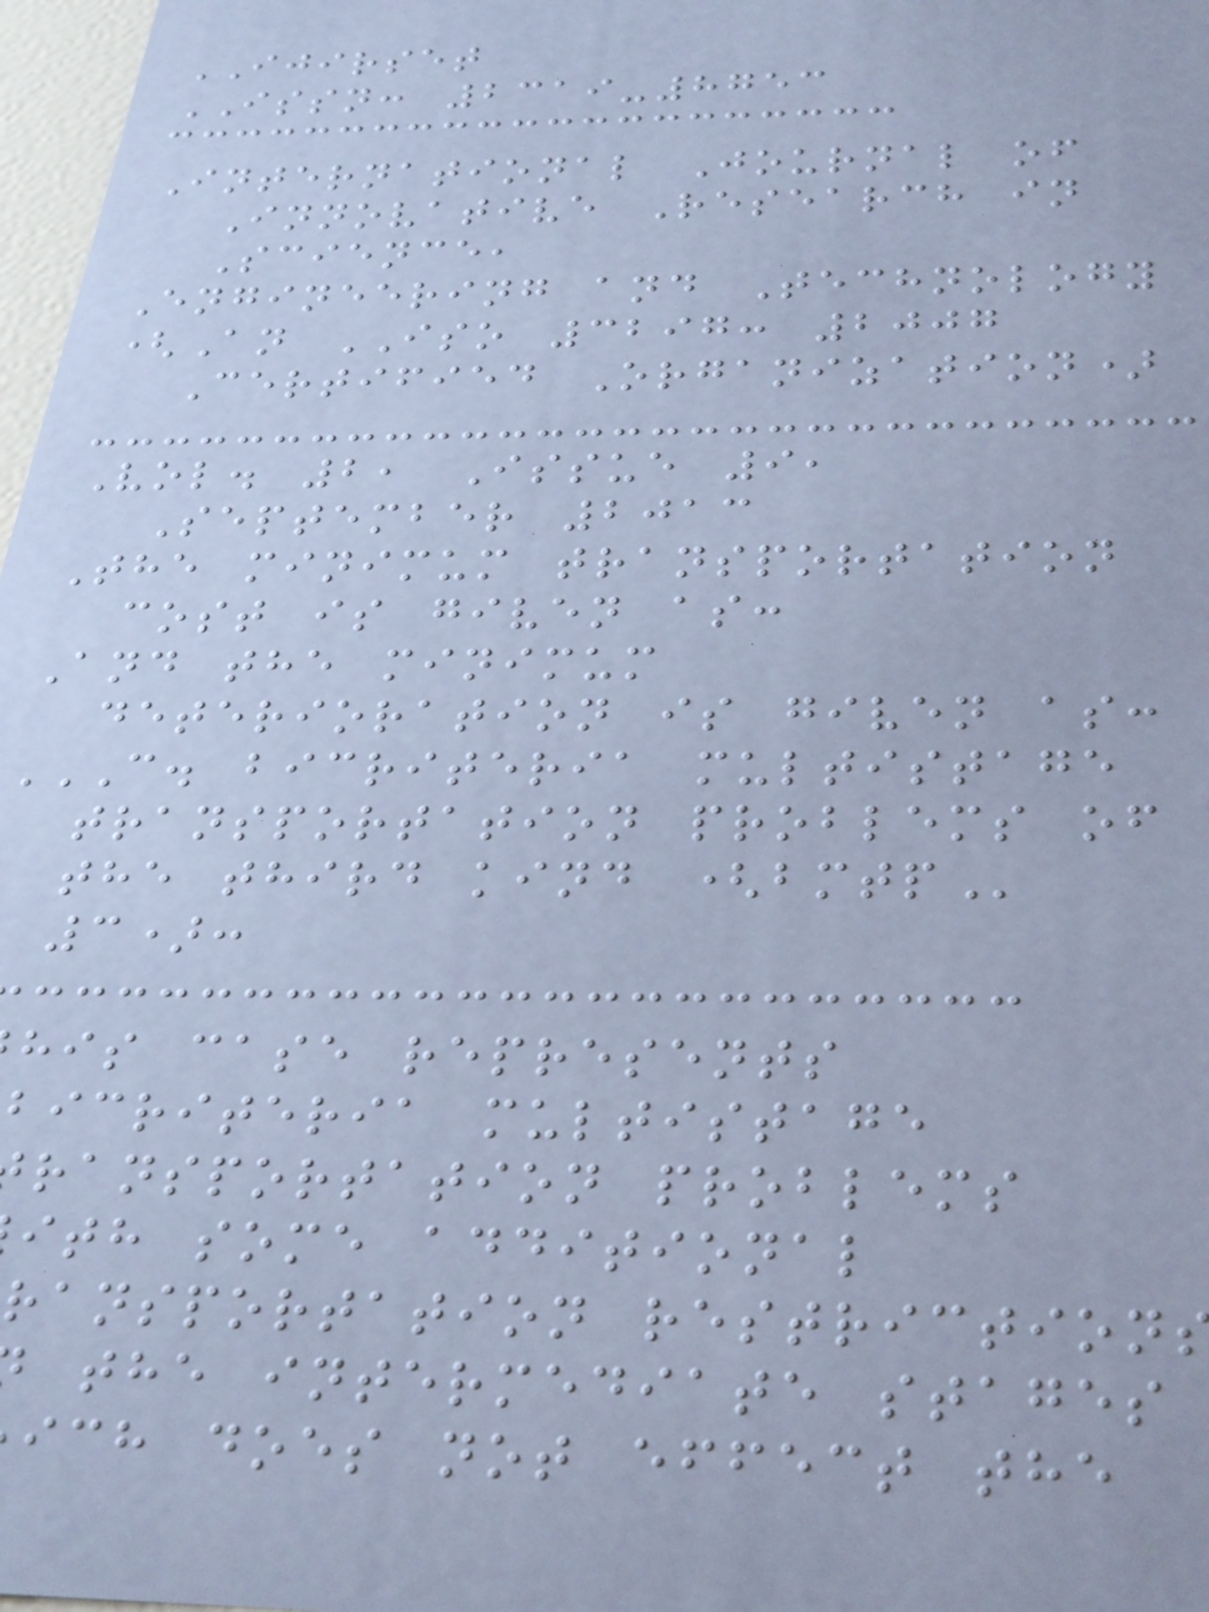IJIRSET
ISSN: 2319-8753
International Journal of
Innovative Research in
Science,
Engineering and Technology
(An ISO 3297: 2007
Certified Organization)
Vol. 2, Issue 9,
September 2013
The minimum transportation
cost is given as:
And the minimum
deterioration is given as:
C. BICRITERIA MULTISTAGE
transportation problems of
the third kind
3):
his case represents
bicriteria multistage
ransportation problems
ith some additional
ransportation restriction
the intermediate stages
ich does not effect the
